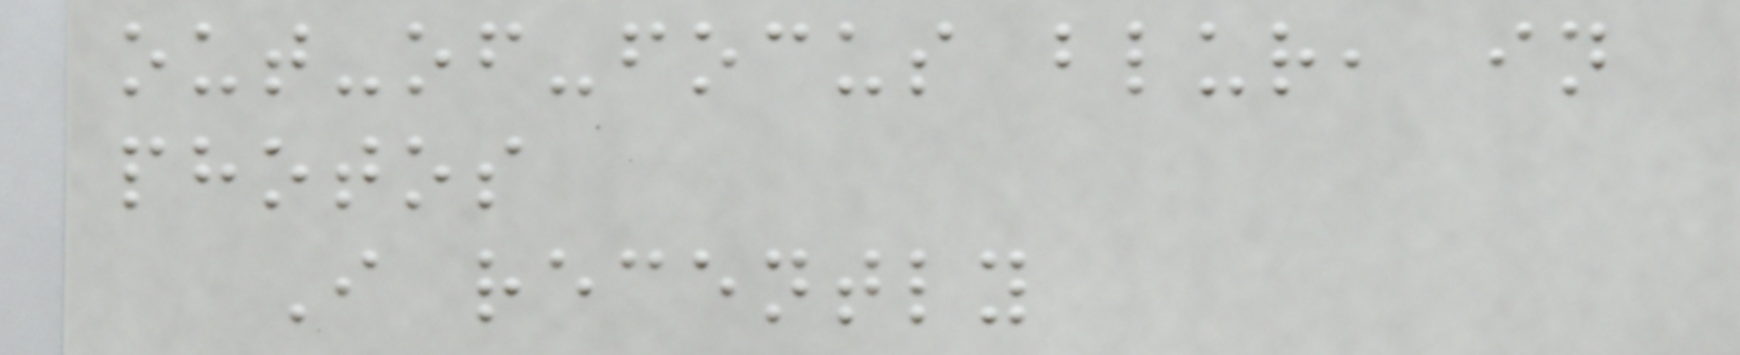out-of-focus blur, in
photos
I recently
